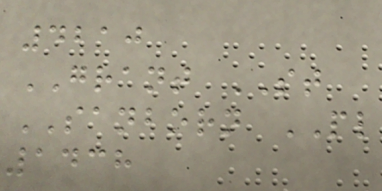4210
GRANT ST
SANBORN PL
1438
